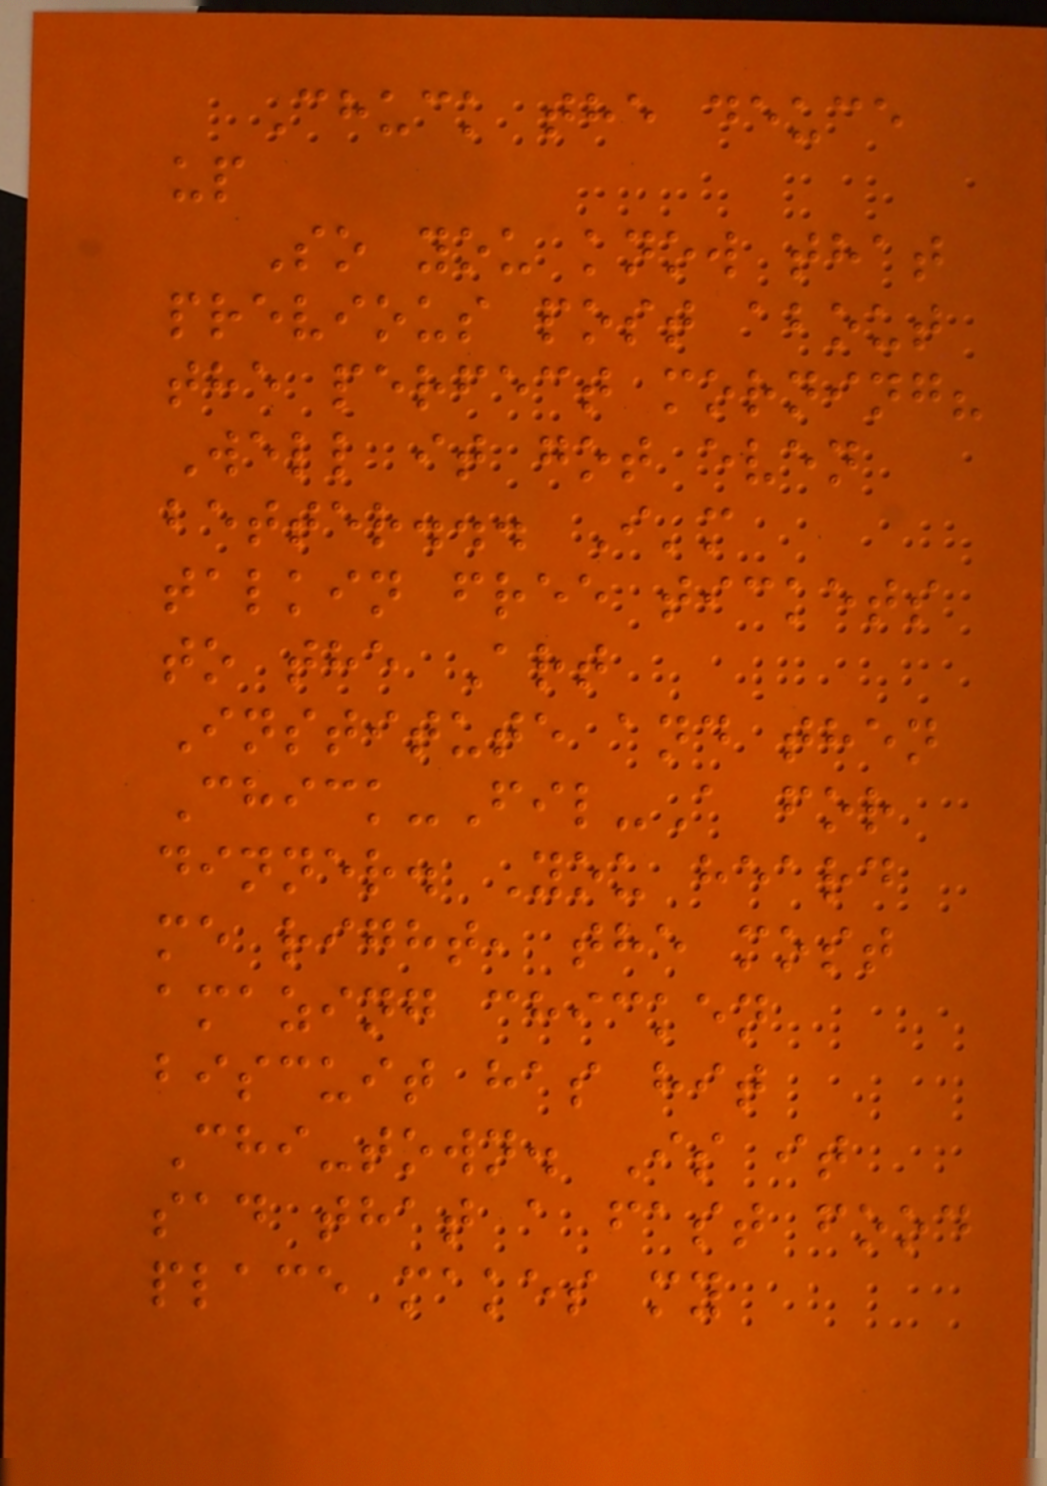Chuck the deuce
up
So you know that
previous post about
the perfect morning?
Well it got even
better... I'm
talkin free tickets
to the Art
Institute and then
Chick-Fil-A for
dinner. You heard
me right, the most
amazing chicken
biscuit has hit
Chi-town. Is it
sad that a fast food
place makes my
